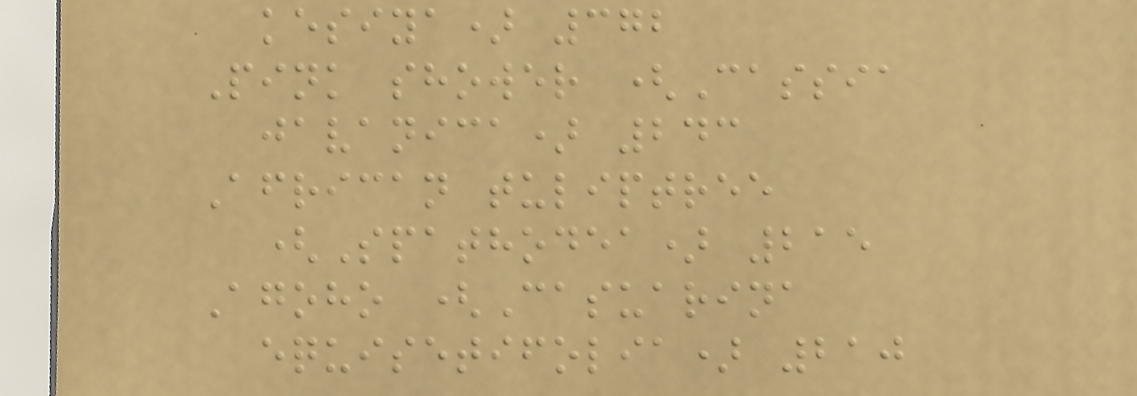kesiya) 372
Pink shower (Cassia
javanica) 243
African tuliptree
(Spathodea) 215
Agoho (Casuarina
equisetifolia) 210
